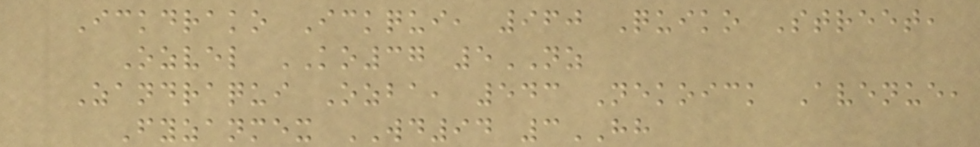Ickdrako Ickqui, 960 Quiko Street,
Ozvel KO37 5NZ
Zandraqui Ozba, 543 Nekoick Avenue,
Fyzanmex WD94 3HH
